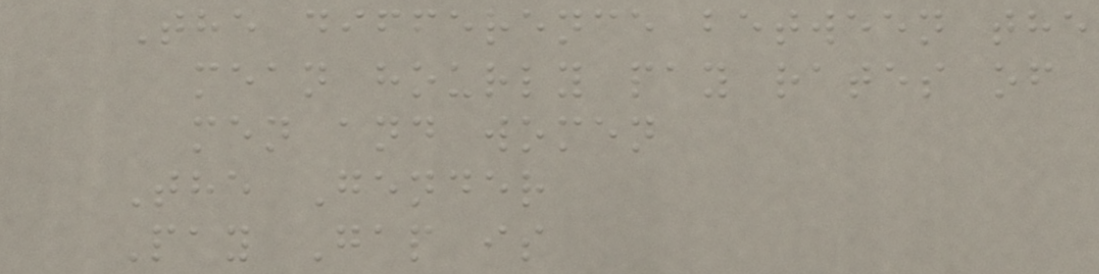The difference between the
mean hourly pay rates of
men and women
The Gender
Pay Gap is
